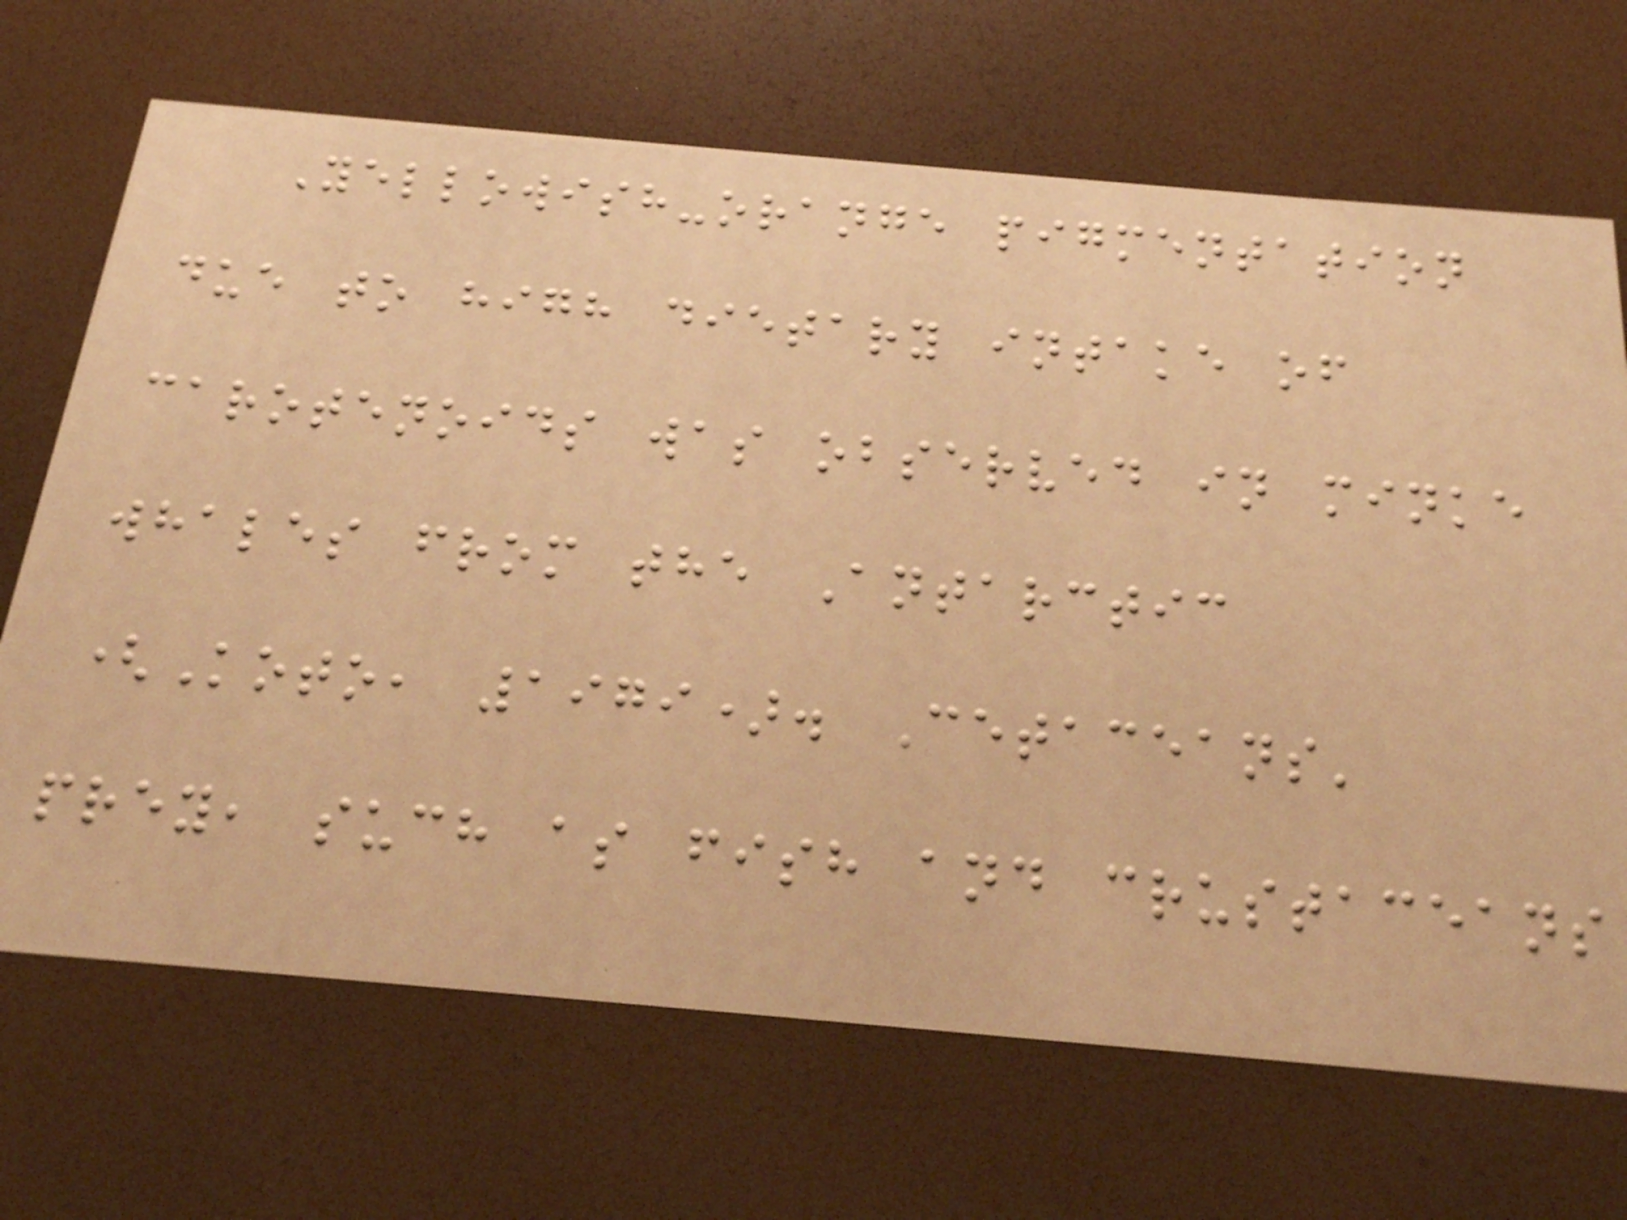Yellowish-orange pigmentation
due to high dietary intake of
carotenoids was observed in minke
whales from the Antarctic
(Koto, 1979). Cetaceans'
prey, such as fish and crustaceans
